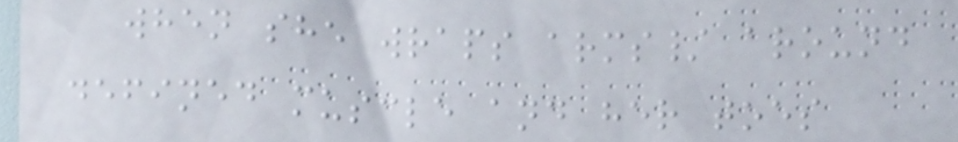when she wraps arms/ around
defined muscle and her toes
